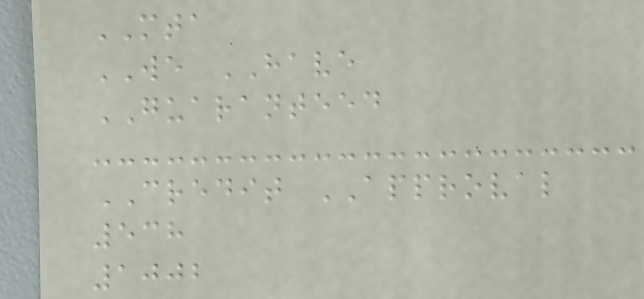MTA
WE HAVE
GUARANTEED
CREDIT APPROVAL
538
1002
